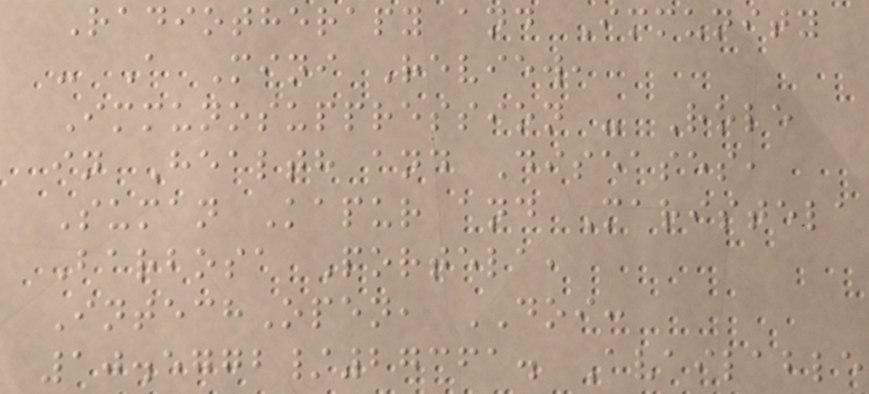Radiotherapy and Immunity
- A Mini Review,
Immunosuppression - Role
in Health and Diseases,
Suman Kapur and Maristela
Barbosa Portela,
IntechOpen, DOI:
10.5772/27361. Available
